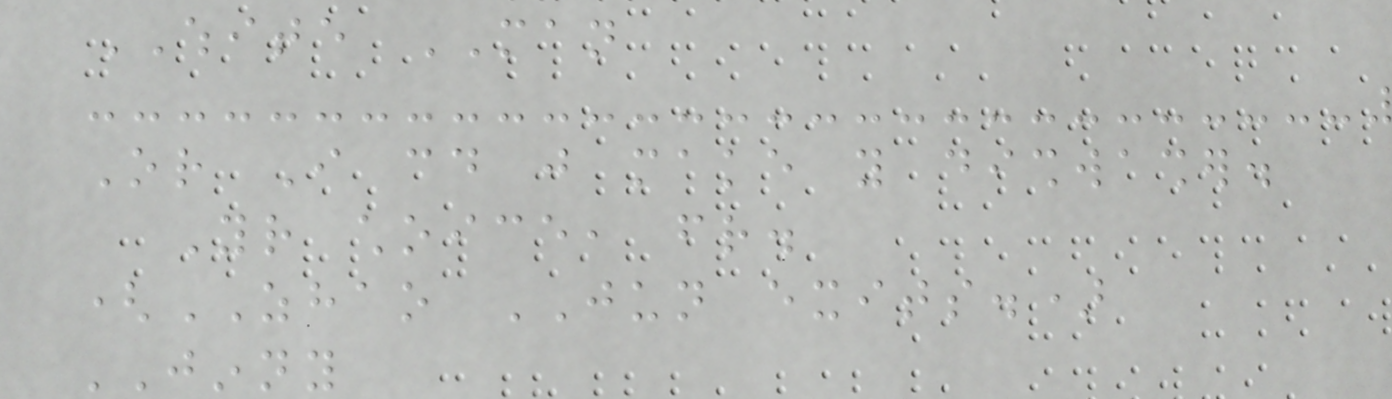WHITE MAN
Or I could just make you dishwasher.
Your choice, friend.
(ZHAO JUN exits.)
JINNY
